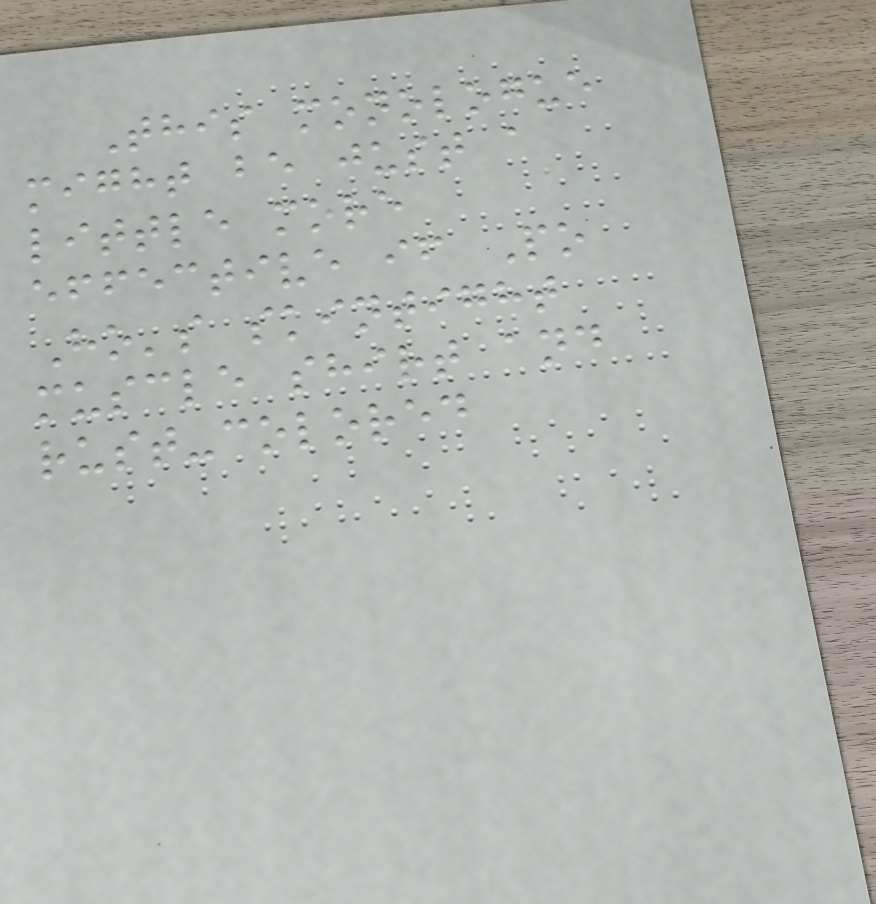This monologue
might be just a
little more
effective if Po
Ho's skintight
muscle shirt and
rust-colored
